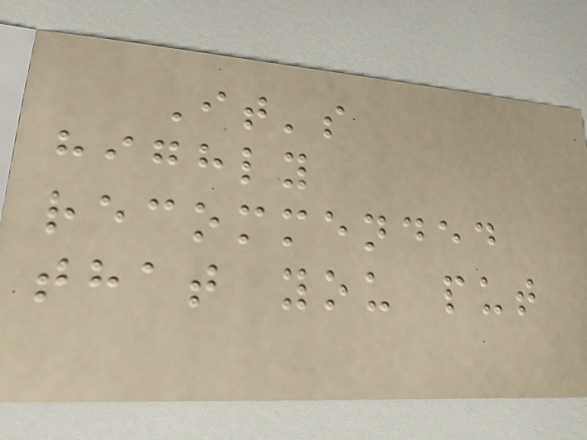It's
highly
recommended
that you put
